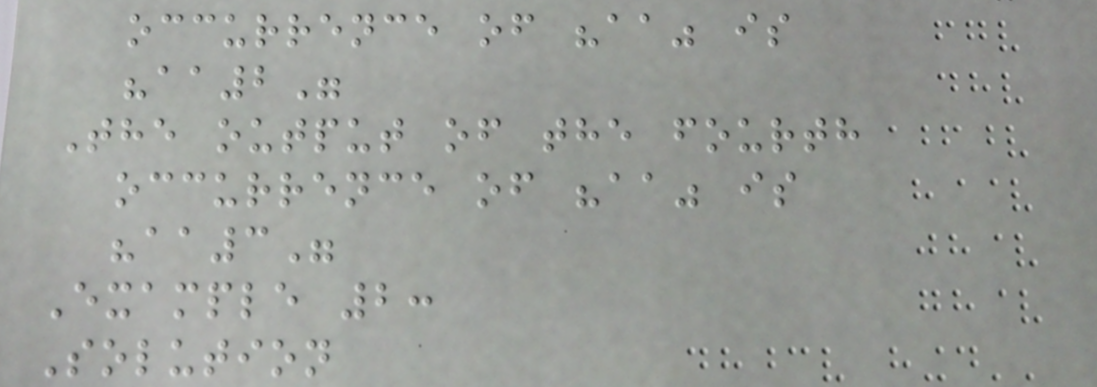occurrence of "aa" is
"aa2"
The output of the fourth
occurrence of "aa" is
"aa3"
Example 2:
Solution
